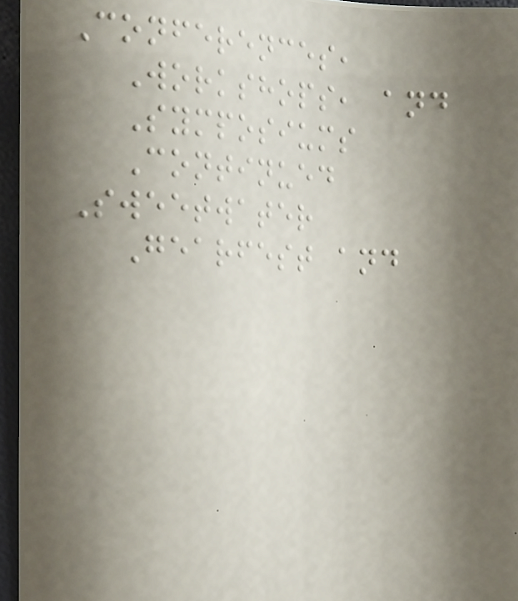Conferences,
Workshops, and
Symposiums
Continued
Sweetwater
Gearfest and
